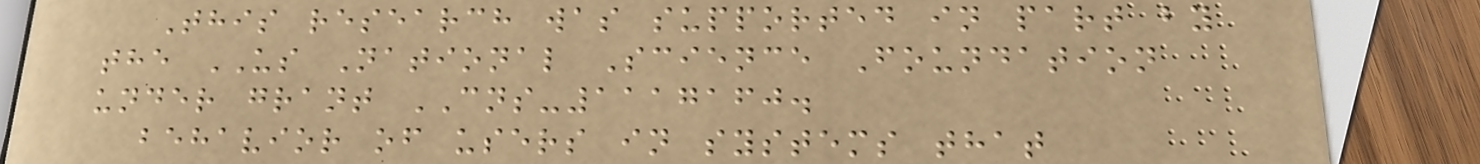This research was supported in part by
the US National Science Foundation
under grant CNS-1117160.
behavior of users in systems that
